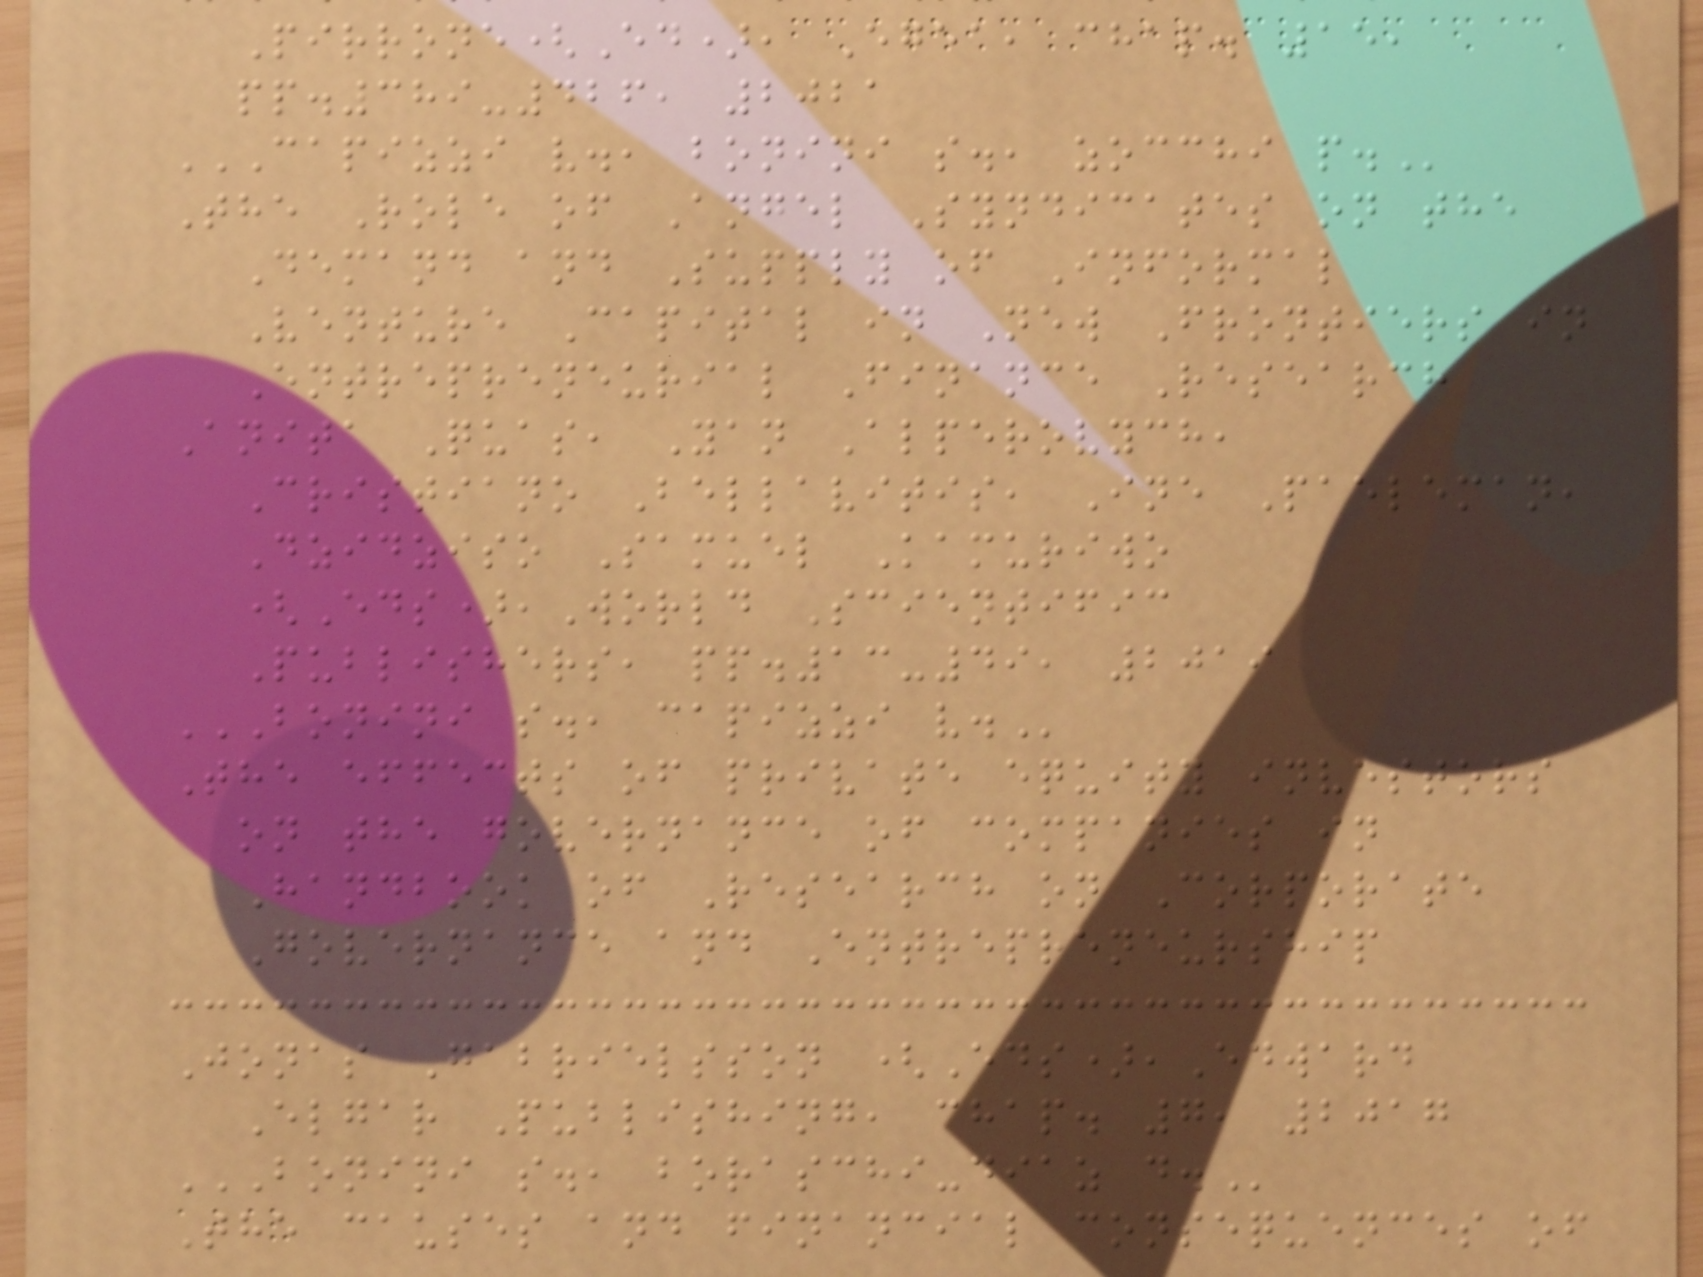Pirrone(Ed), Egea, chap. 15,
pp.389-426, 2021
CAPIZZI V., BONINI S., ZOCCHI P.
The Role of Angel Syndicates on the
Demand and Supply of Informal
Venture Capital in New Frontiers in
Entrepreneurial Finance Research
Anita Quas, Yan Alperovych,
Cristiano Bellavitis, Ine Paeleman,
Dzidziso Samuel Kamuriwo
(Eds),World Scientific
Publishers, pp.13-49, 2019
BONINI S., CAPIZZI V.
The effects of private equity investors
on the governance of companies in
Handbook of Research on Corporate
Governance and Entrepreneurship
Jonas Gabrielsson (Eds),Edward
Elgar Publishing, chap. 7, 2017
BONINI S., BORASCHI-DIAZ D.
The causes and financial consequences of
